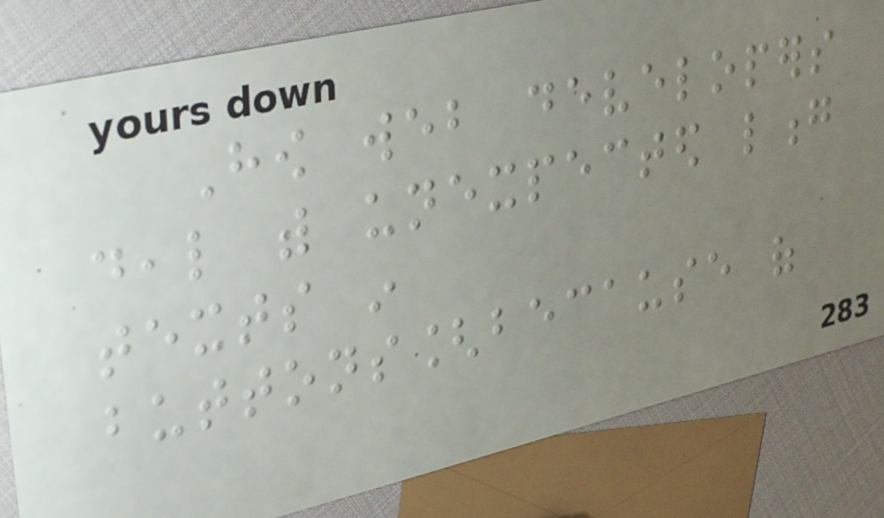How web developers
deal with unexpected long
texts in
buttons[because of
